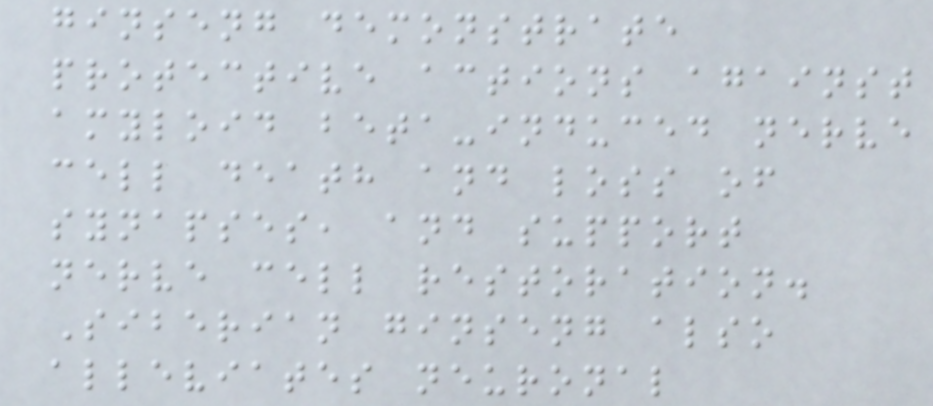ginseng demonstrate
protective actions against
amyloid beta-induced nerve
cell death and loss of
synapses, and support
nerve cell restoration.
Siberian ginseng also
alleviates neuronal
